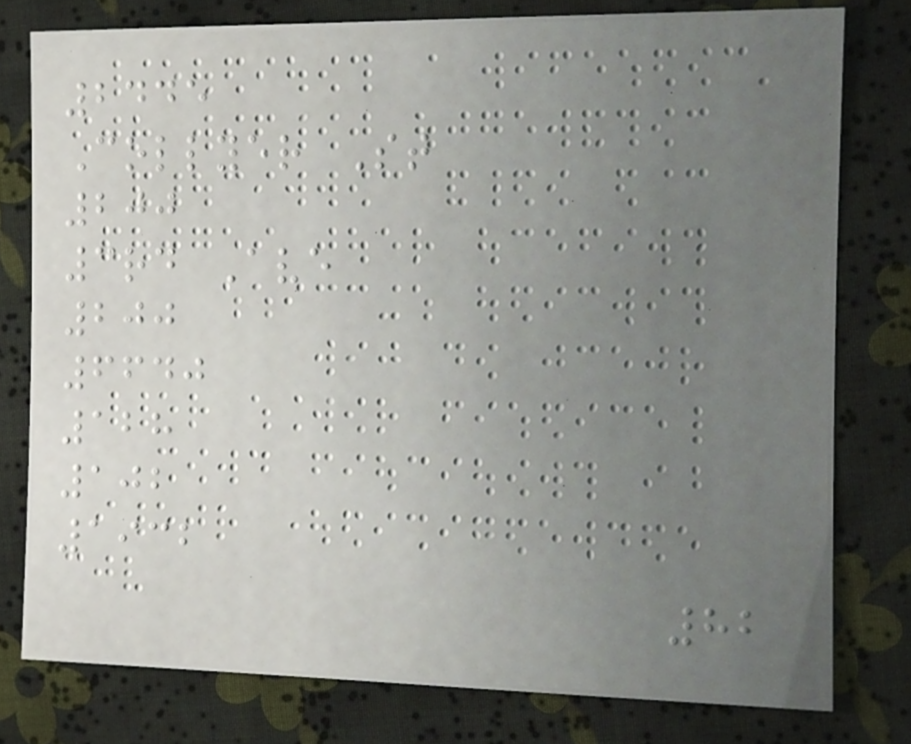2445
Collyer St
200
3rd Ave
200
6640
128
102
1932
82
